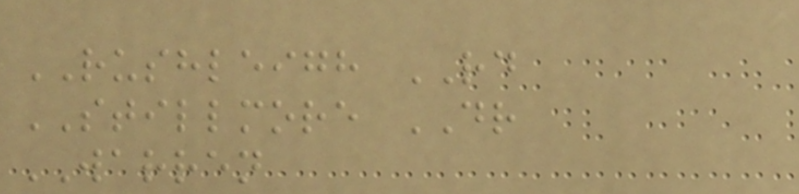RUSHLEIGH RD
STILLMORE DR
WARREN
